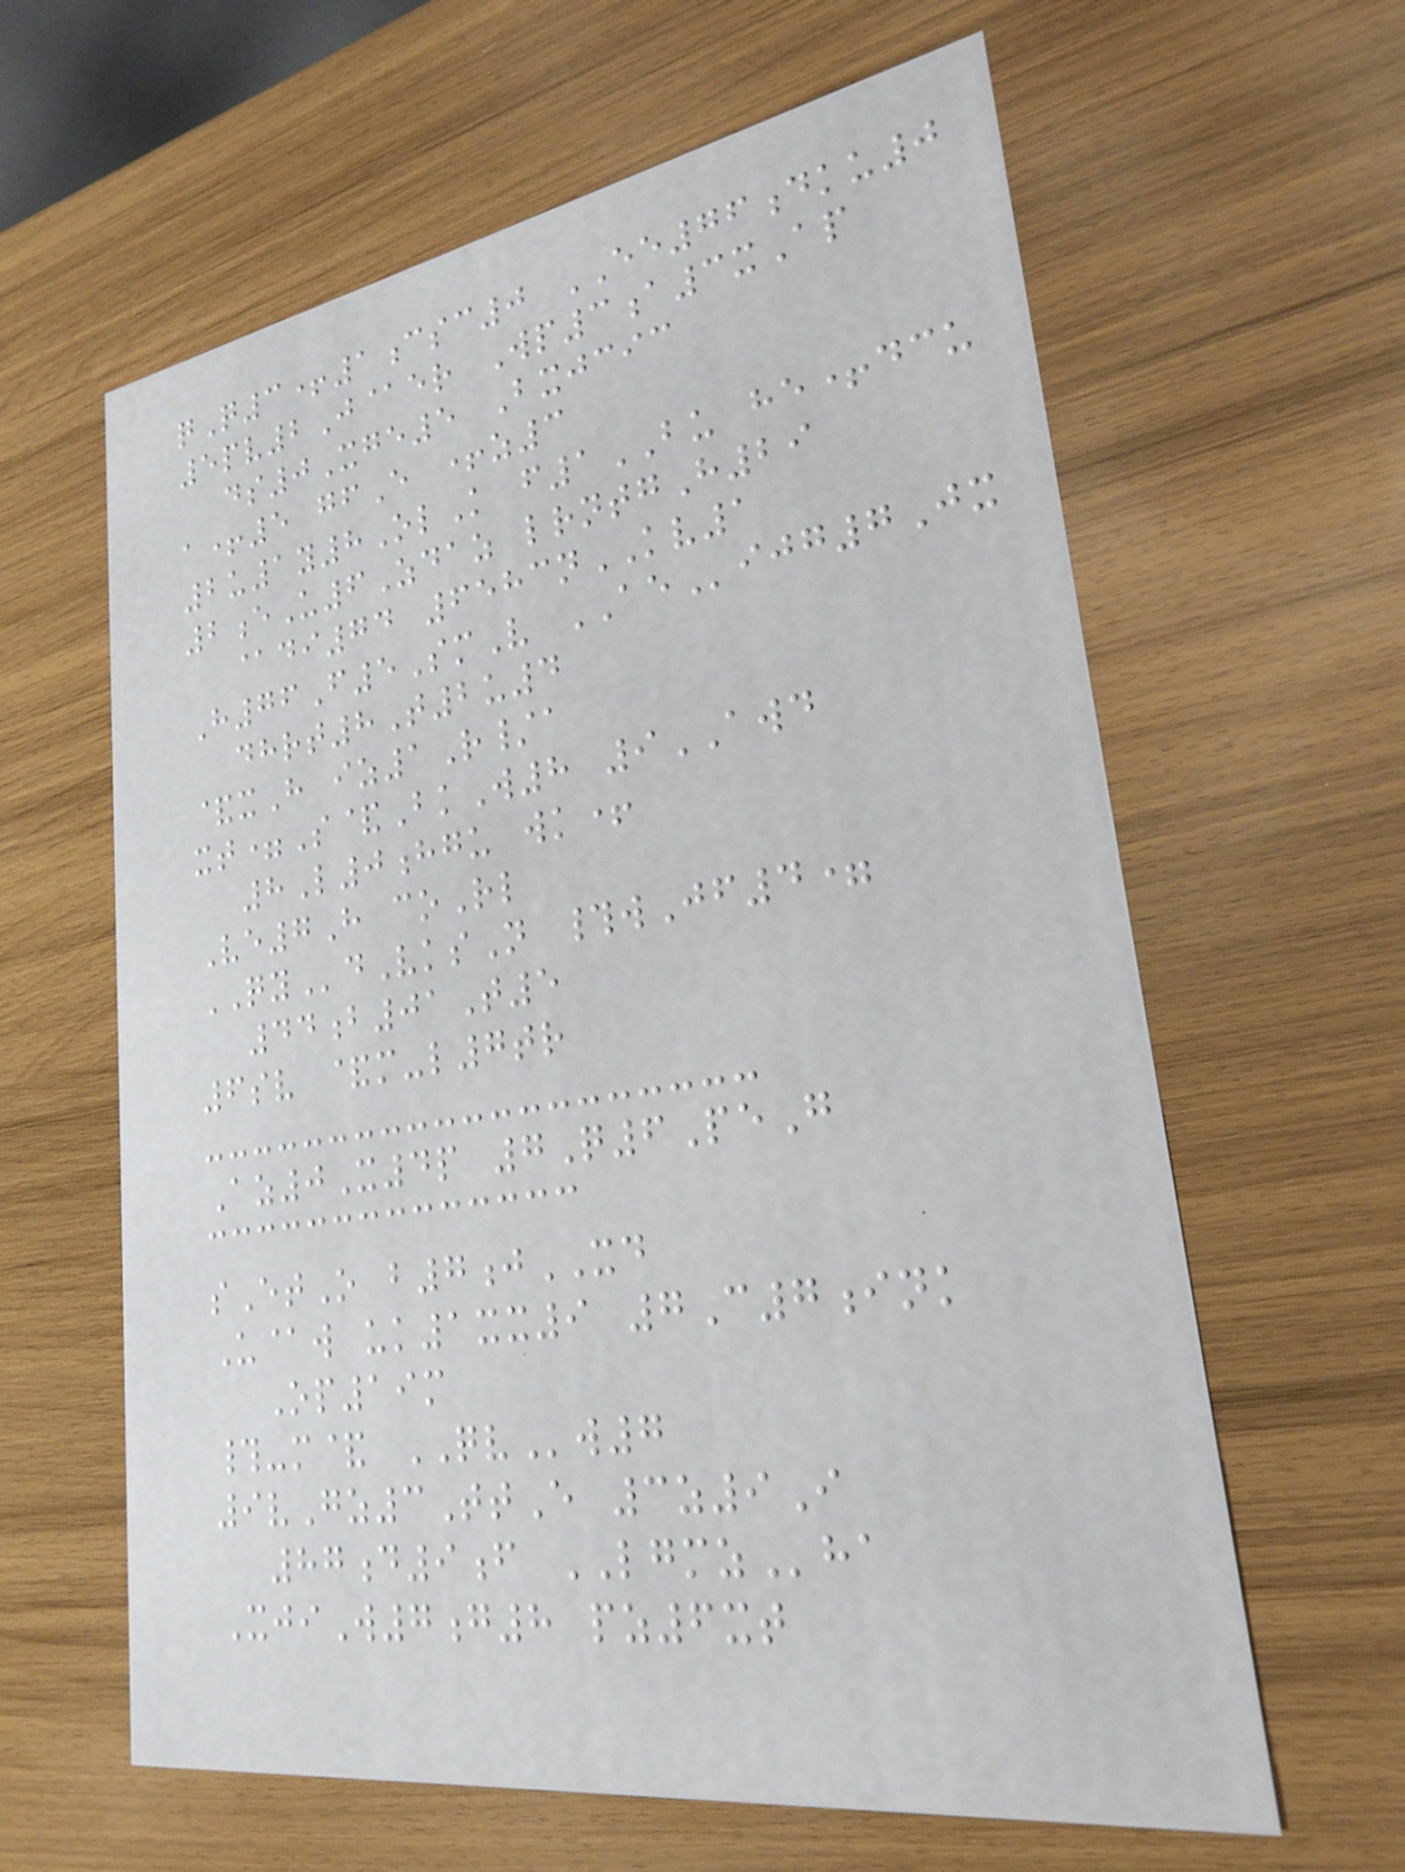qQ3+1csc0 EE76dku0
5pv2J@er Wp3a3xAp
ds0Xge5 Bxjcic
a+5 gfE +z3
2u1y8OlK f1BU he+dcu
2eU6Zdaz lrntgH29
@di74 6583nKV1
H76F5SmV AEijg7Jx
dhrt8T2u4
&xH iz1R/a
xt=S&BkW8 9AWD
8L0hgu wk+
Ve7H coRl
QYdVksN #wJf4=
44b01T5
6sv &m-l7tr
Az0X4p 7Q6PeG
sEtO b7jXD
U@w uk1xx9 7C7ink
Op19m
#-m& QVw7
9vGz3TtE 3z9I
87d9f LGMZha
XjiW7g8 pz6xt
